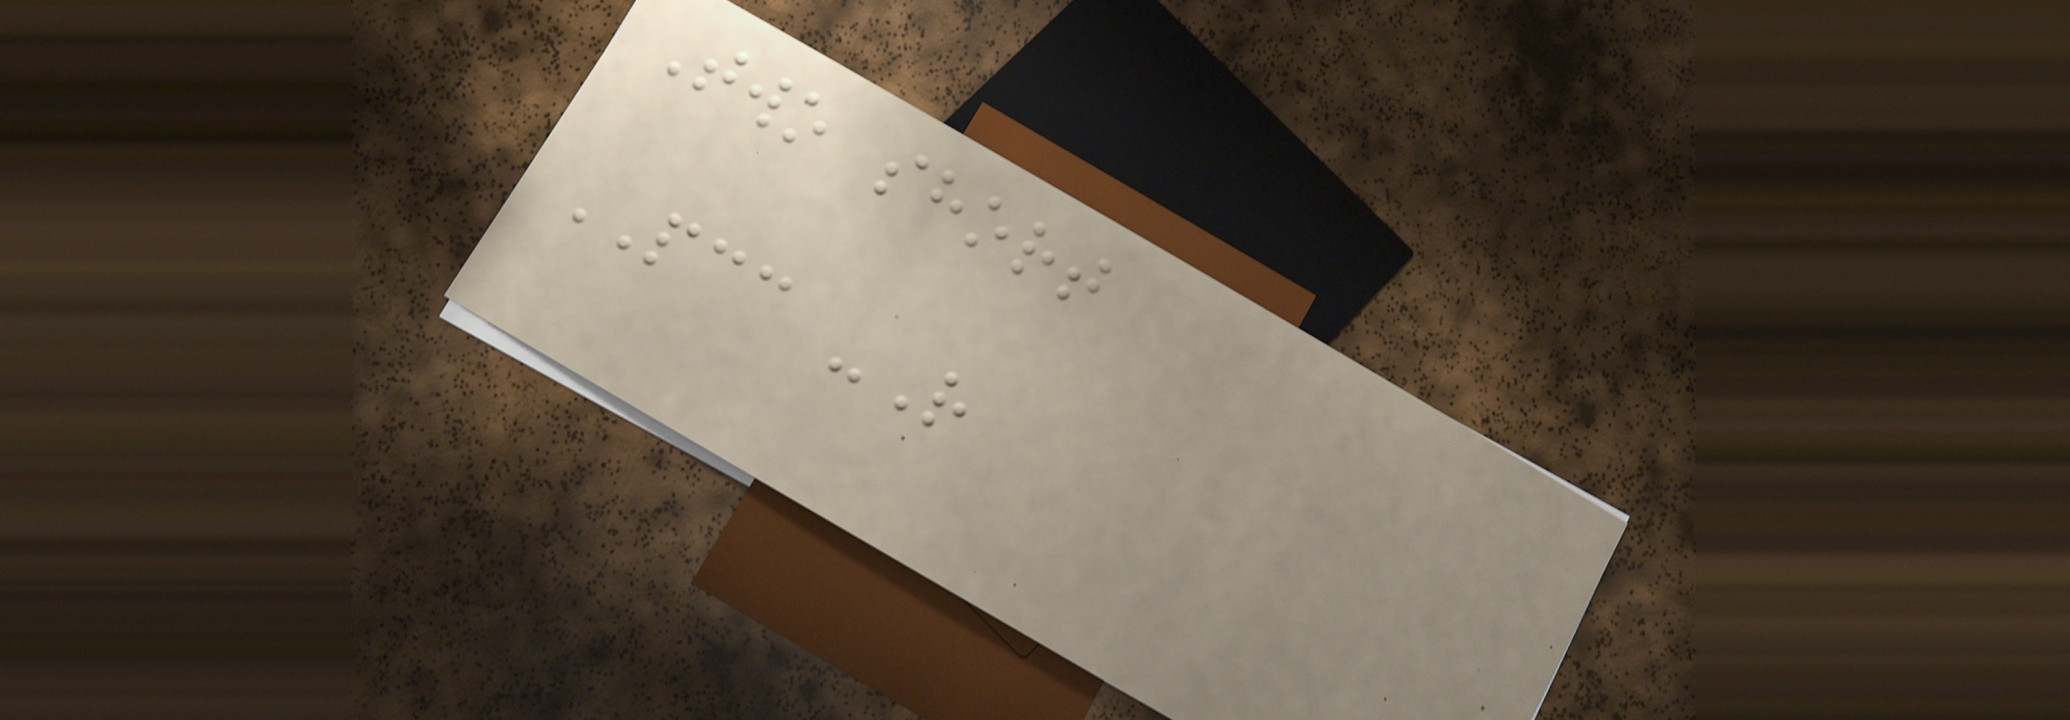Two short
PCC -R
